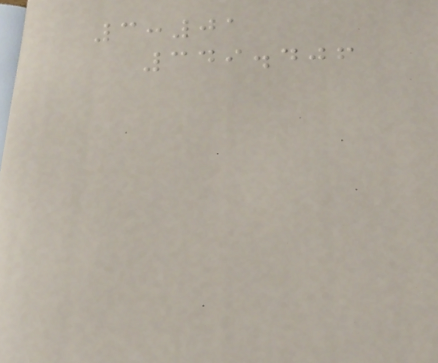3:01
349.406
